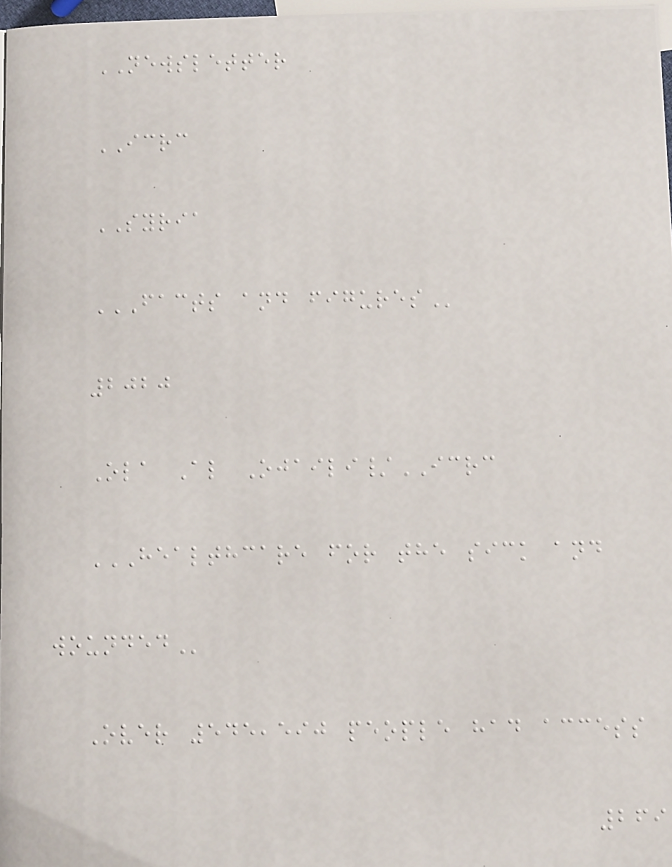NEWSLETTER
ICRC
SYRIA
FACTS AND FIGURES
2020
Ola Al Ojaili/ICRC
HEALTHCARE FOR THE SICK AND
WOUNDED
Over 545,590 people had access
269
